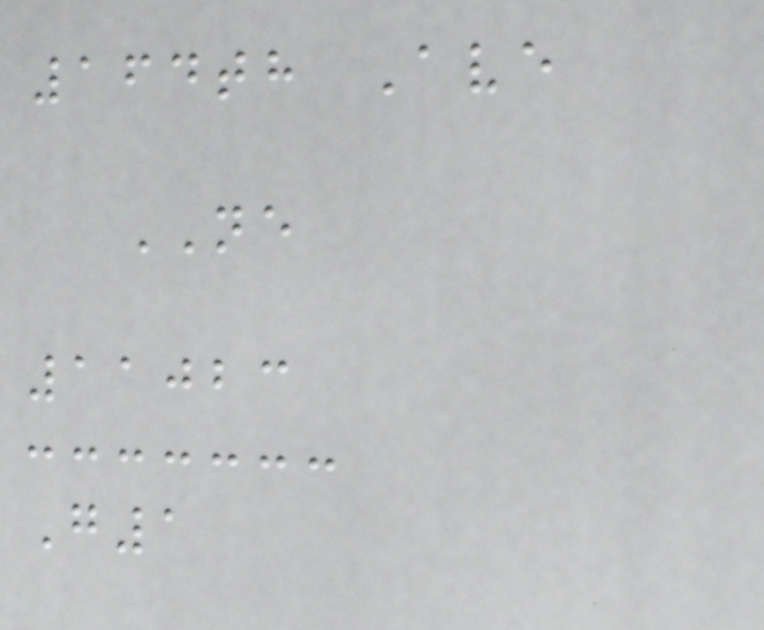164th Ave
NE
11023
G1
